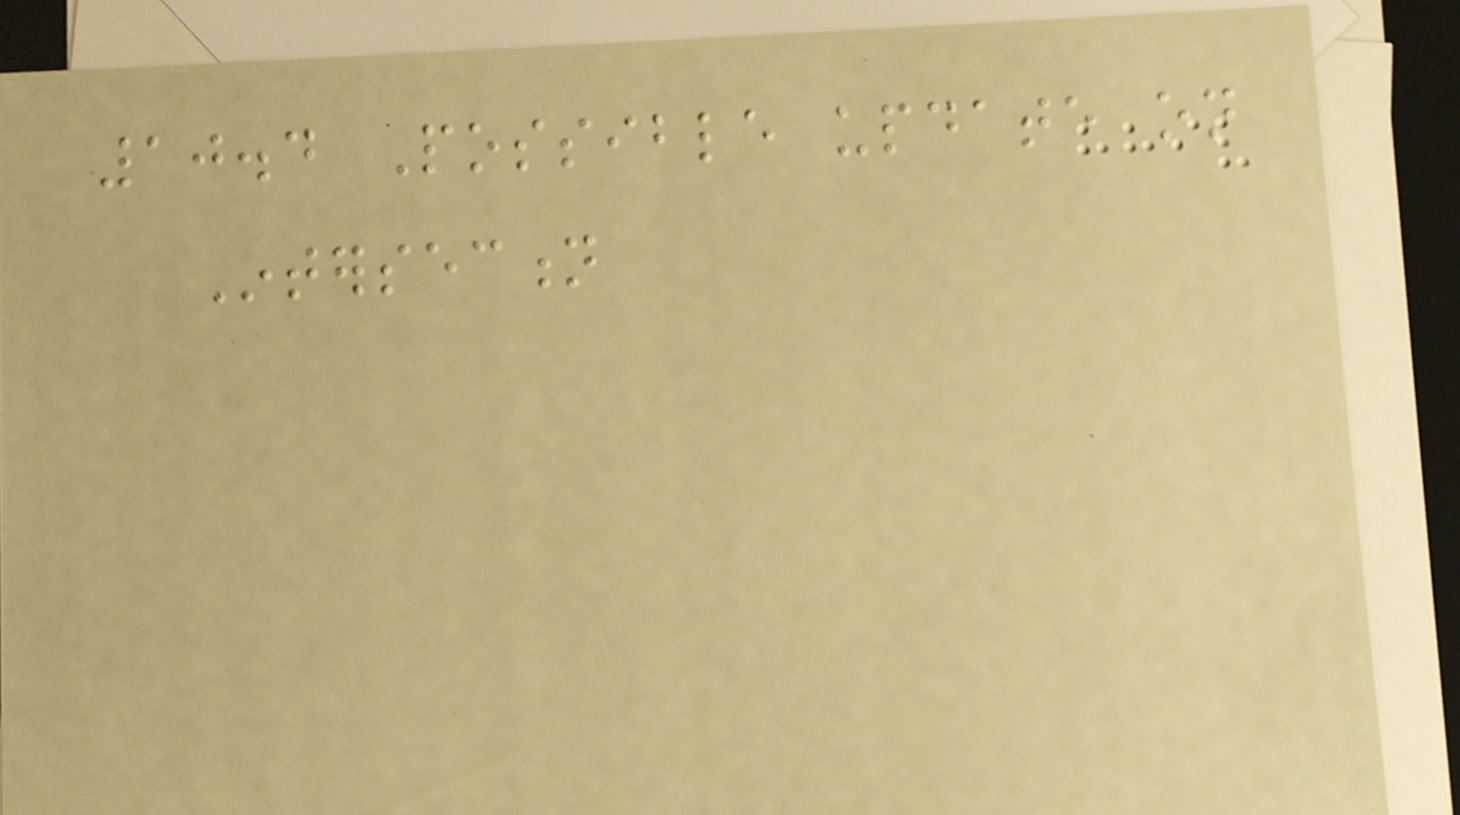10.4 Possible update on
Intersection
